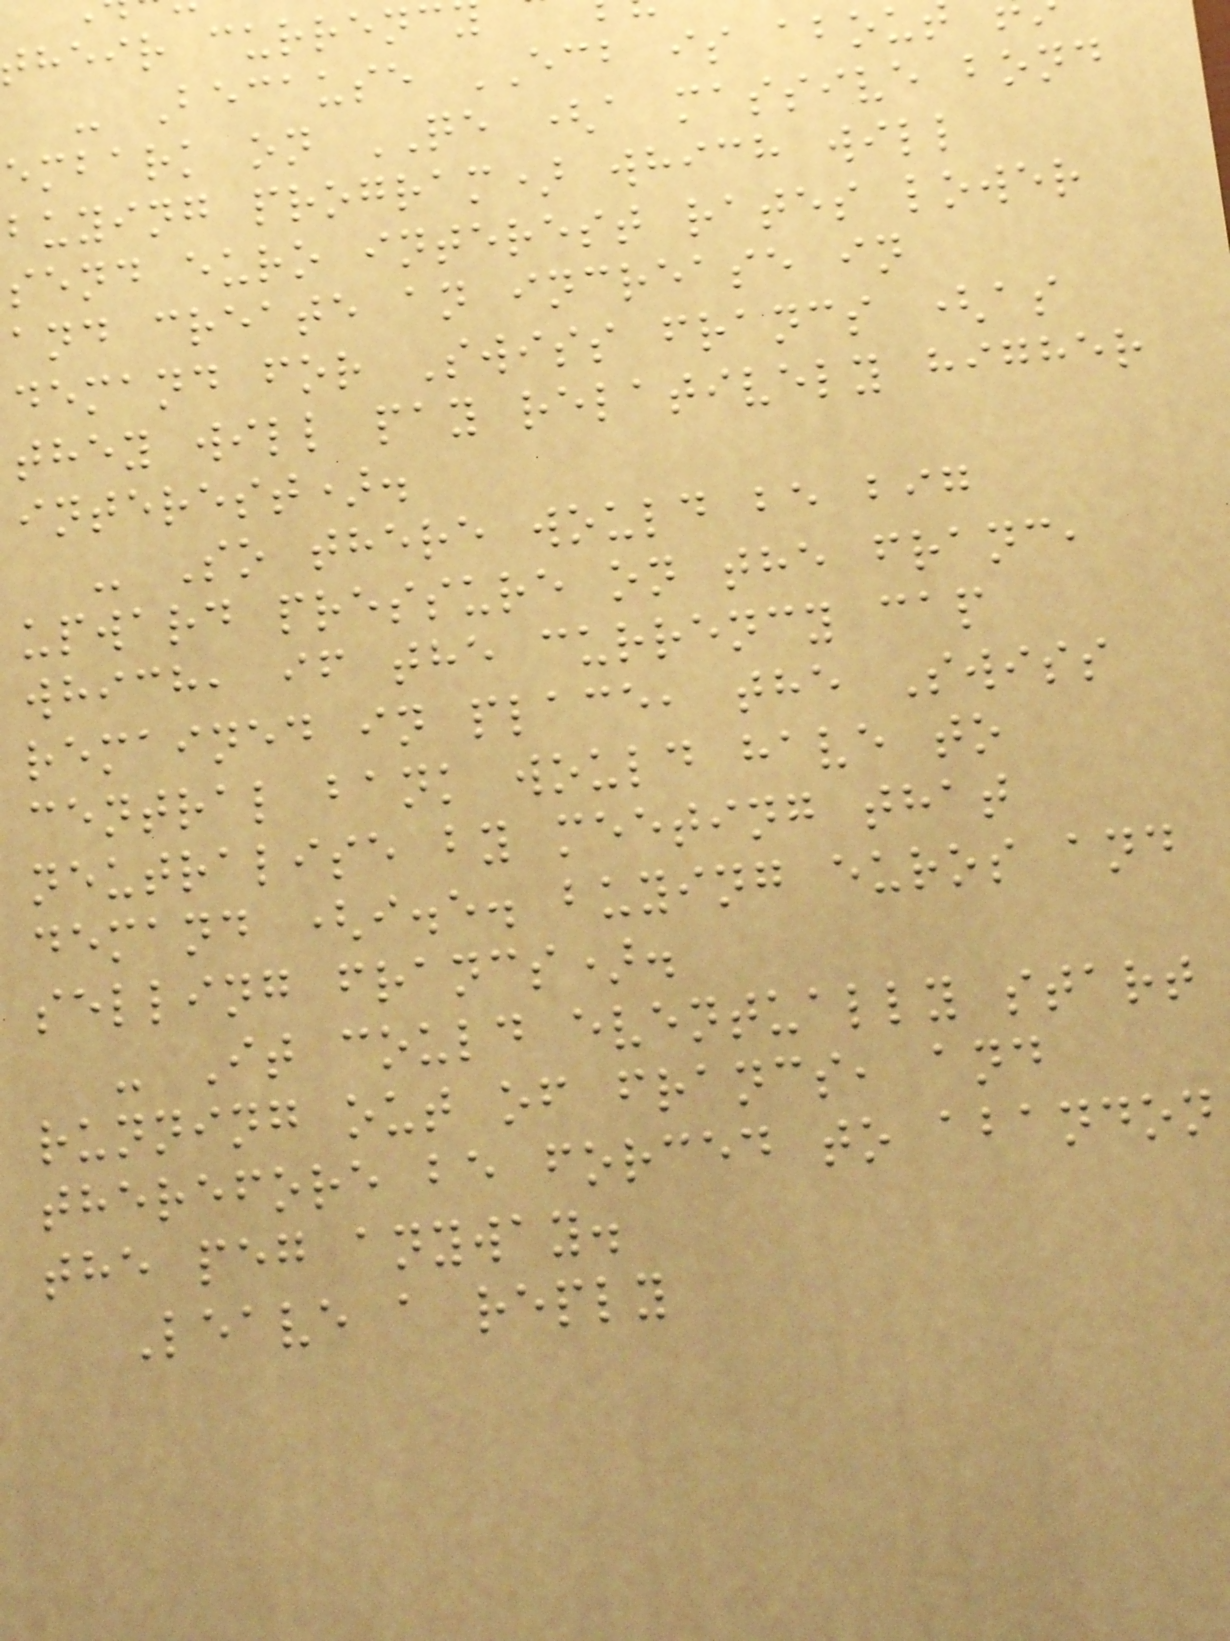heir currenc
- Because ECB is abou
embark on QE (a massive bond
buying program) which will
send euro interest rates lower
and create an increase in
demand for Swiss francs (as
they will pay relatively higher
interest).
- So there would be big
upward pressure on the franc,
which, if the currency cap
remained in place, the Swiss
central bank would have to
neutralise by meeting that
demand (i.e. buying euros and
selling francs).
- It could eventually start
running out of francs, and
therefore be forced to abandon
the peg anyway.
Leave a reply
